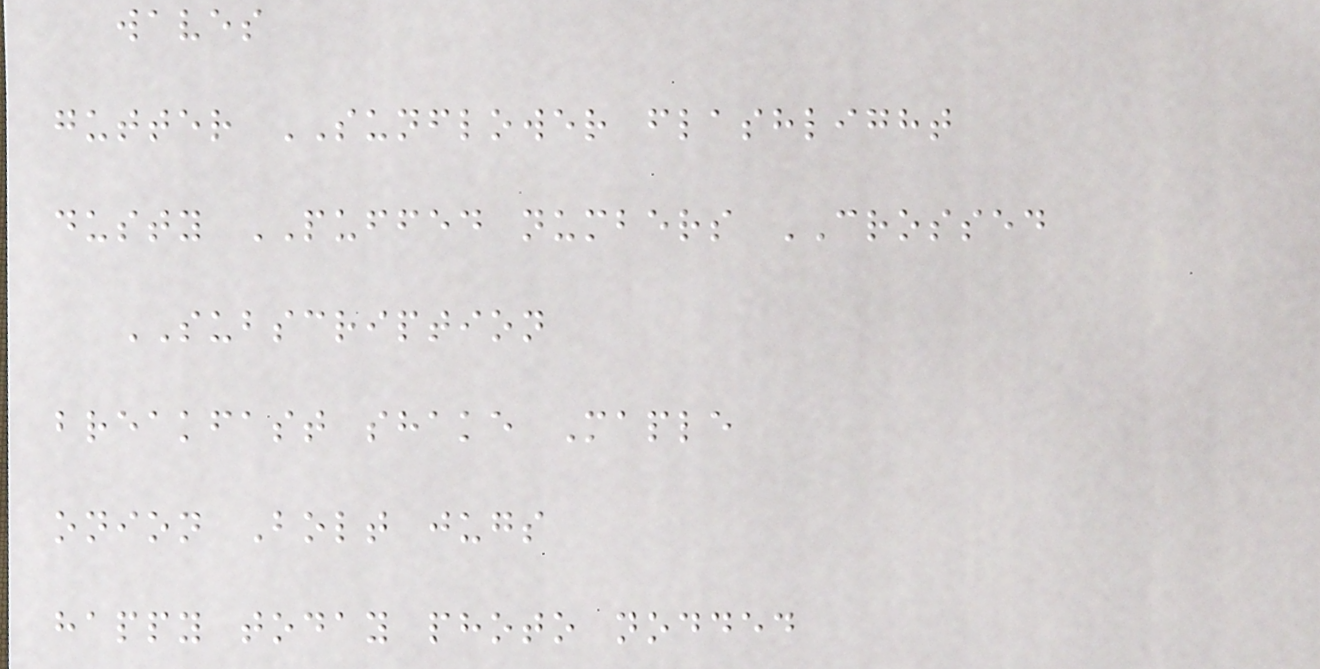waves
gutter SUNFLOWER flashlight
dusty PUFFED numbers CROSSED
SUBSCRIPTION
breakfast shake Maple
onion Bolt jugs
happy today photo nodded
